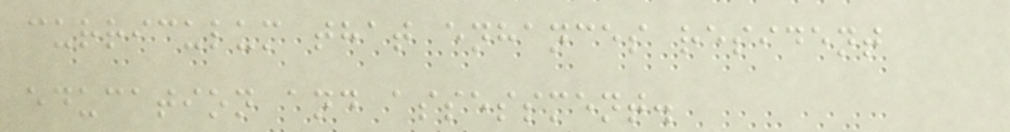curriculum that enhances resident
education and assessment.
